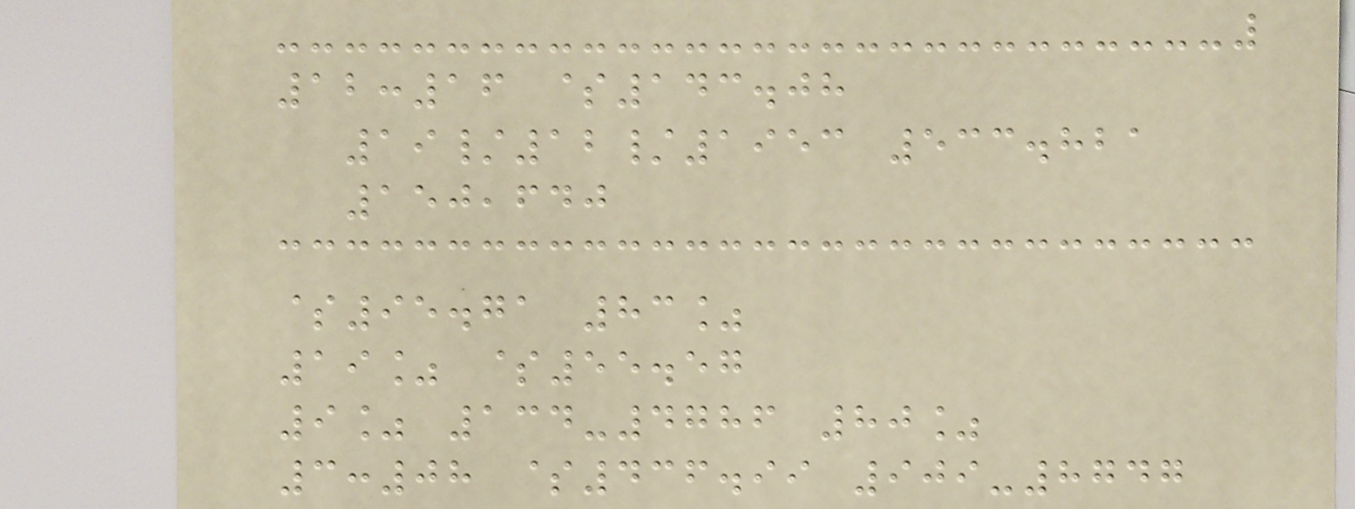12:16 $143.08
19/12/1953 533.821
150,640
$95.71 83%
19% $55.57
9% 134-4786 80%
3:08 $436.99 909-8747
